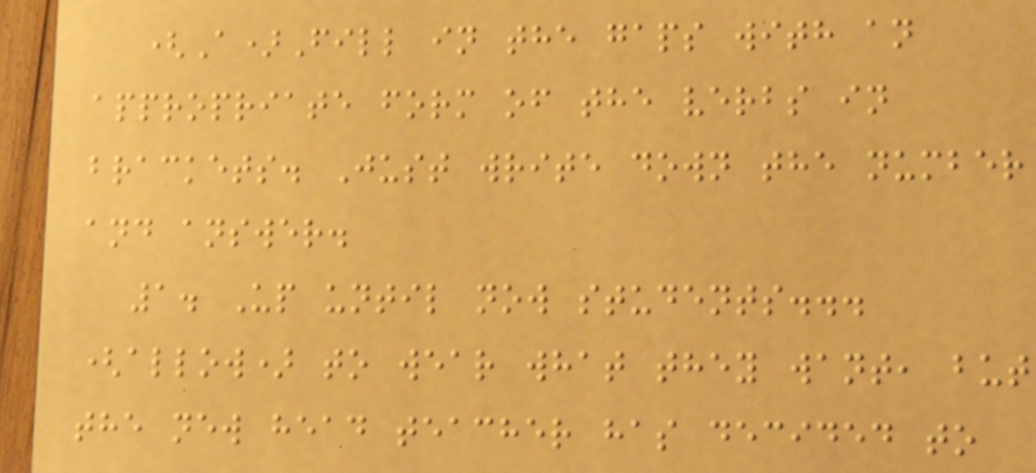(A)Fill in the gaps with an
appropriate form of the verbs in
brackets. Just write down the number
and answer.
1. Up until now students...
(allow) to wear what they want, but
the new head teacher has decided to
